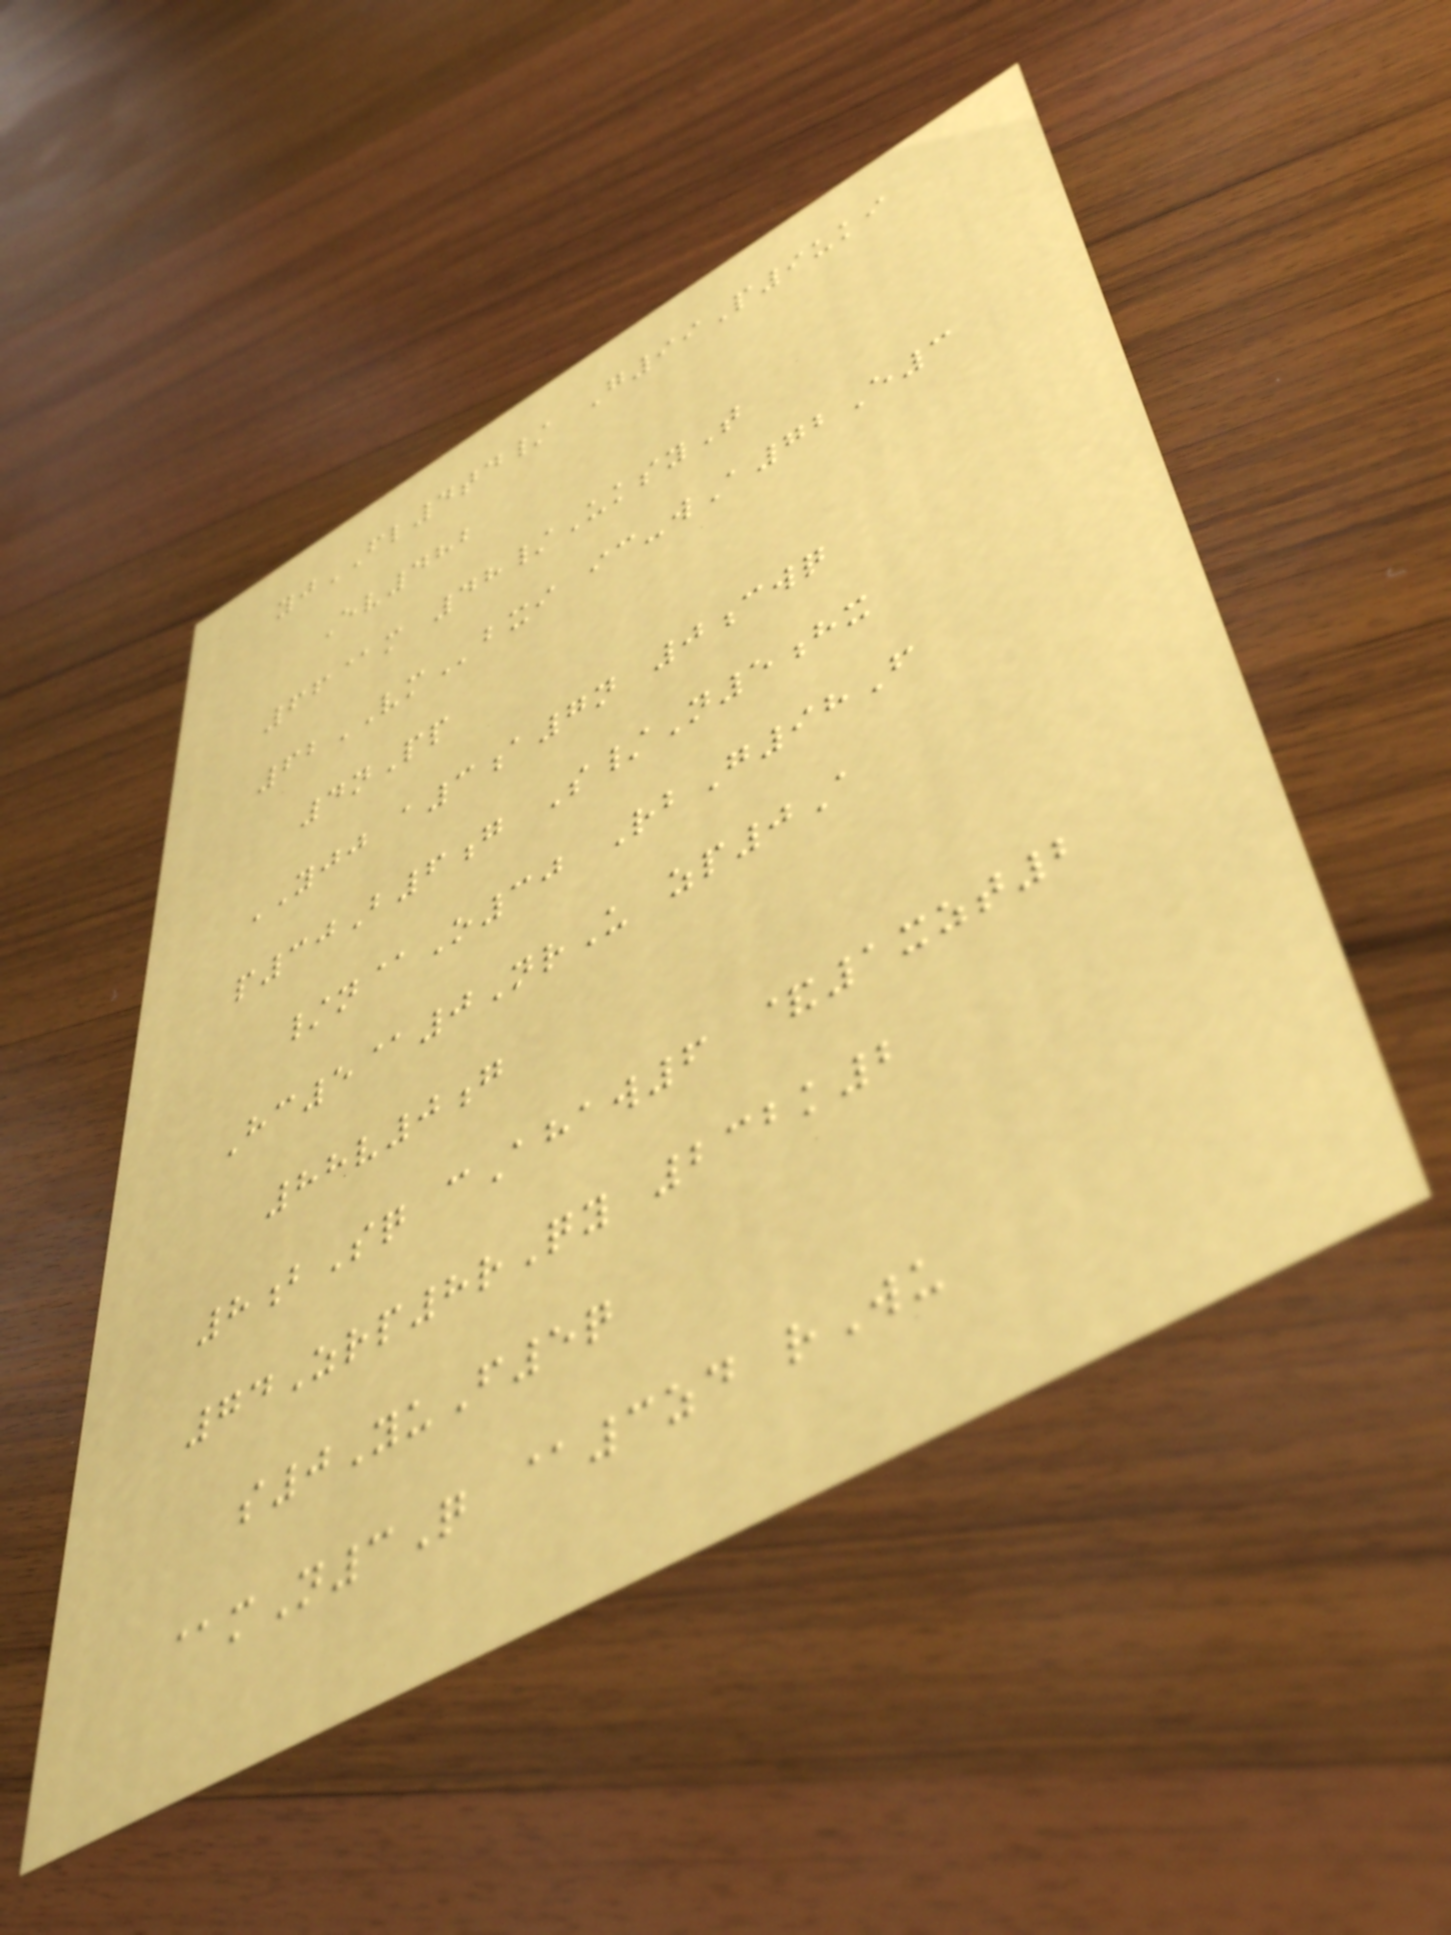yjFL4td/ G99P9uki
Ev482
66@m 48/UksyT
62VMbxi ic-wA72E3
4nPp
YJJ a3a7n 0cwq
p30B6g S/N5hx
/n@O30 RbG98F
Hc5@0NrU zp0A
88v0g
8bSq cAhaw6 &1xzt2
74Zrp8rQy 232k2
s0YuF5q
@mN3Q @3zd rWu
